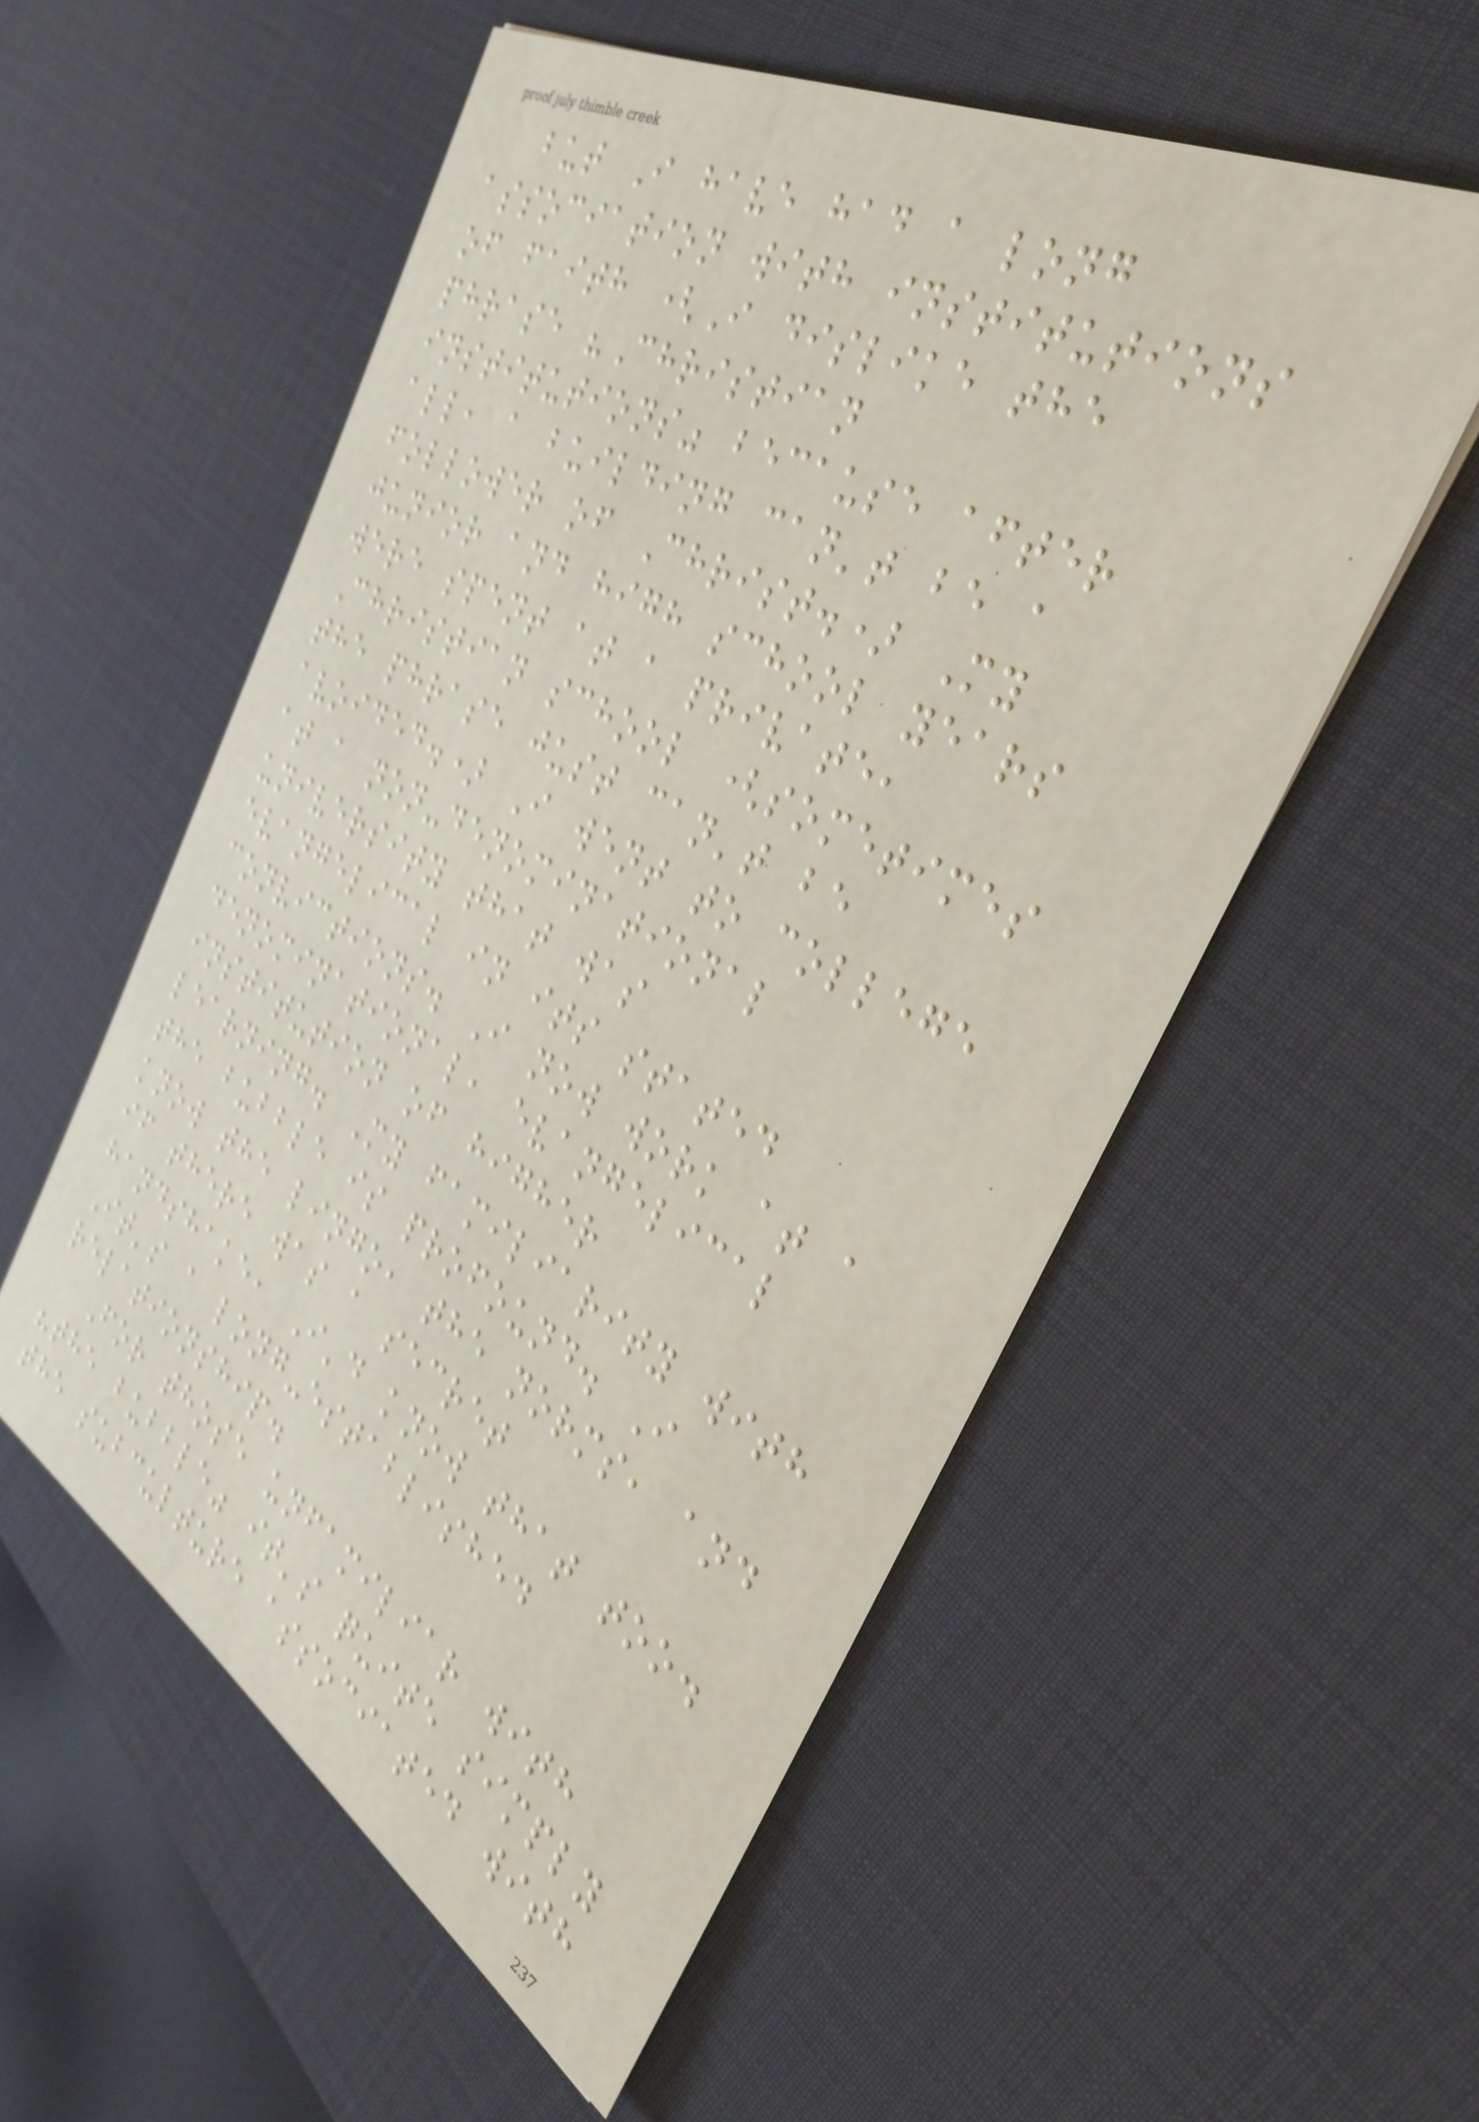but I have had a long
association with institutions
of faith (I dislike the
phrase "Christian
institutions" because after
all, a building can't be a
follower of Christ.) My
junior and high school years
were spent at a private,
Christian school (sometimes
the phrase just can't be
avoided.) I went to college
at a non-denominational
university that was
evangelical in its stated
convictions. I now work at a
denominational, evangelical
institution of higher
learning. My familiarity with
the bubble is profound. I
know the lingo, the norms, and
if there was a secret
handshake, I'd know that too.
It's a long-established
relationship.
For those unfamiliar with
"the bubble" it's quite simply
the subculture associated with
